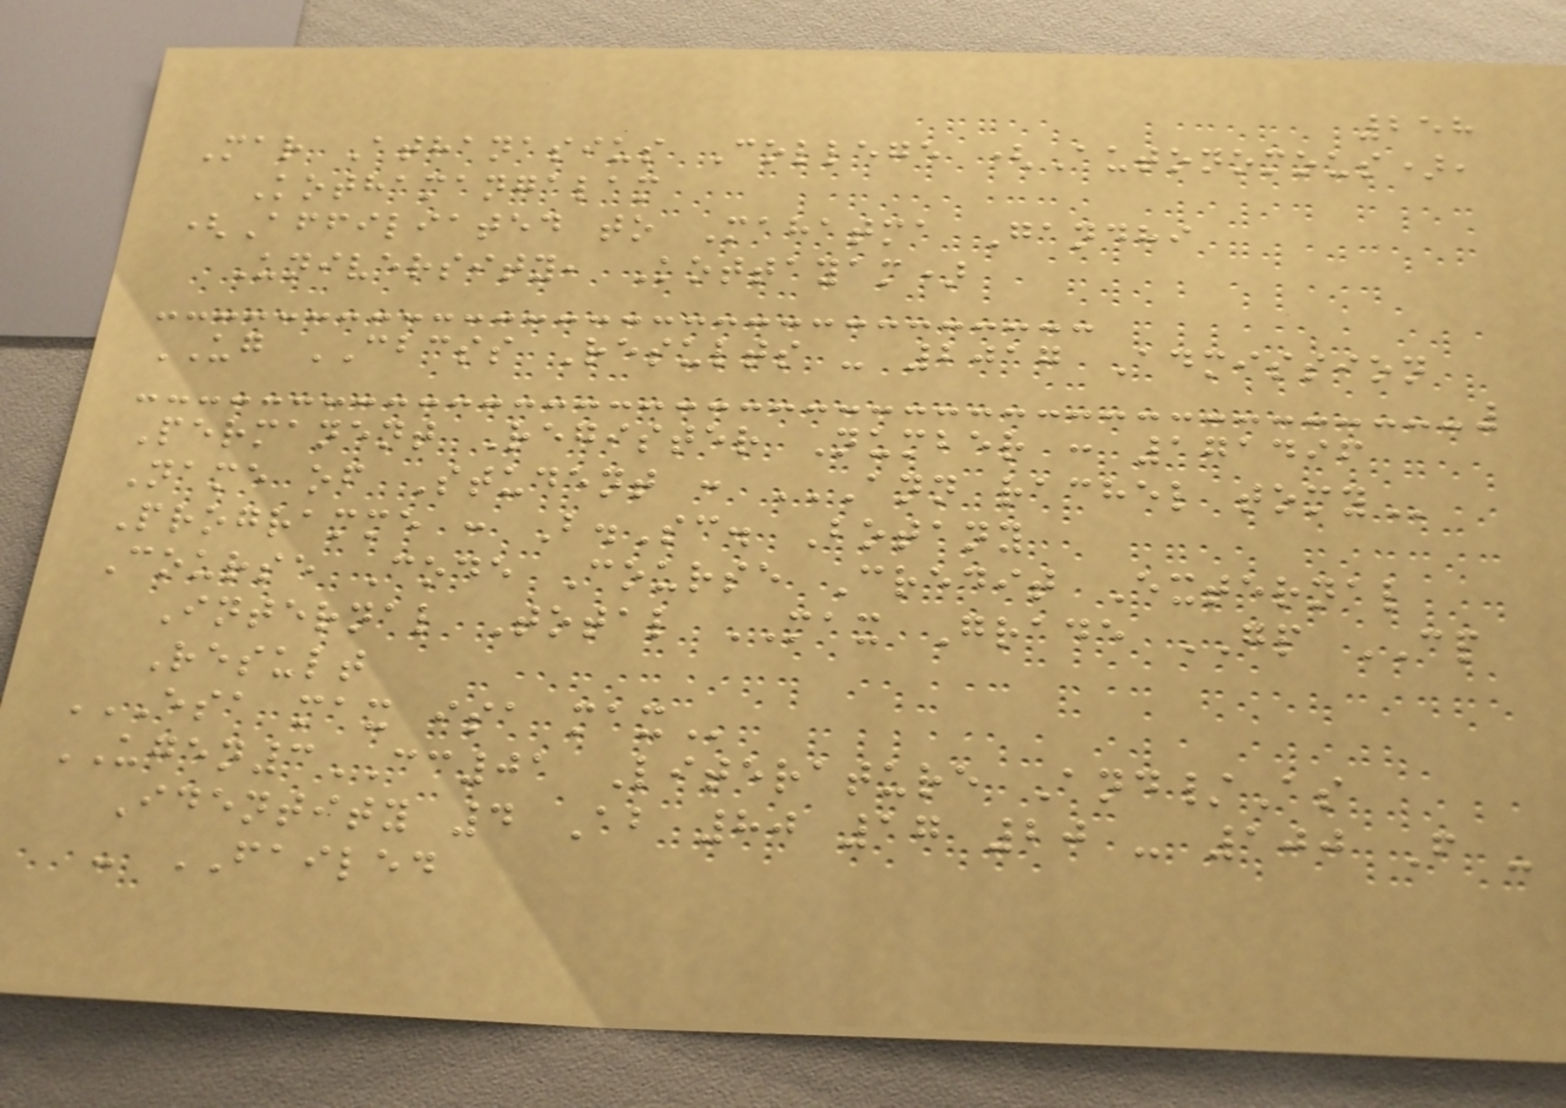258
Mar Athanasius College (Autonomous),
Kothamangalam
(Affiliated to Mahatma Gandhi
University, Kottayam)
UG CBCSS Results - 2017 Admission
Permanent Register Number : 171496
Name of Student : ANN RACHEL TOMY
Programme : B.Sc. Botany
Course Code Course Credit External
Internal Total MAX Grade GP CP
Result
ESA MAX ISA MAX
UGEN3CC01 Literature And/As
Identity 4 Ab 80 17 20 - 100 F -
- FAILED
